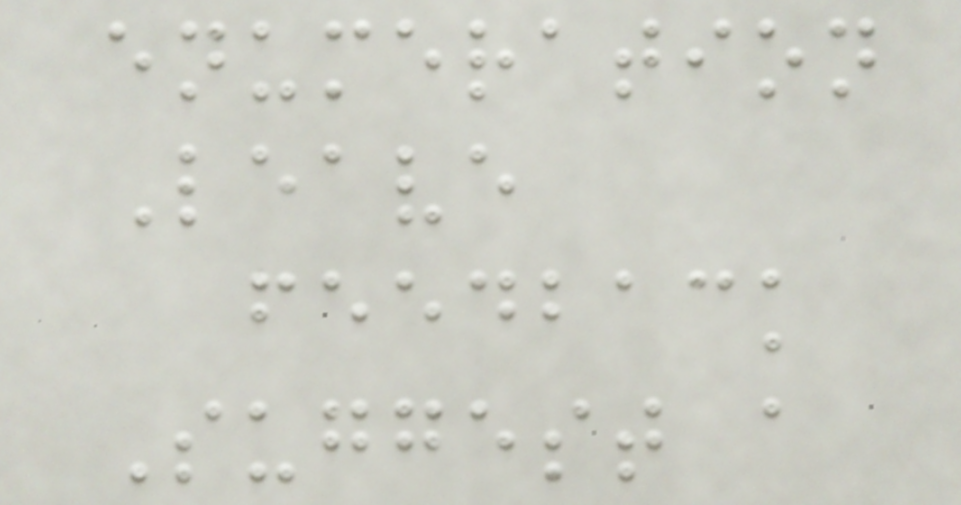enumeration
Leave
feedback
Suggest a
